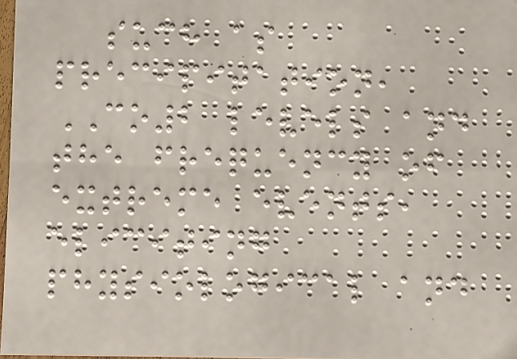such as
precipitation,
CO2 levels and
the frequency of
extreme events,
eliciting
physiological and
